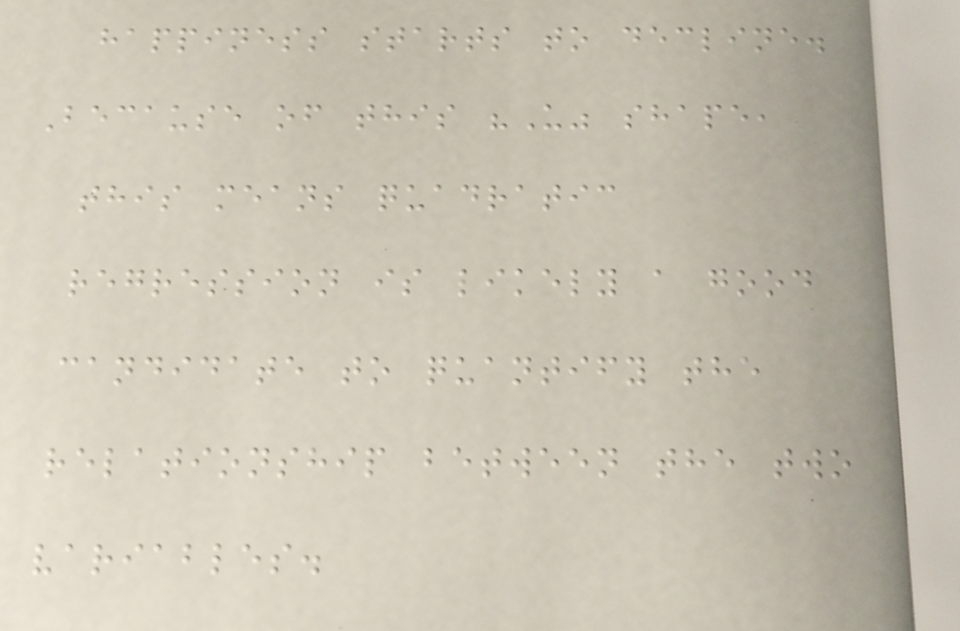happiness starts to decline.
Because of this "U" shape,
this means quadratic
regression is likely a good
candidate to quantify the
relationship between the two
variables.
